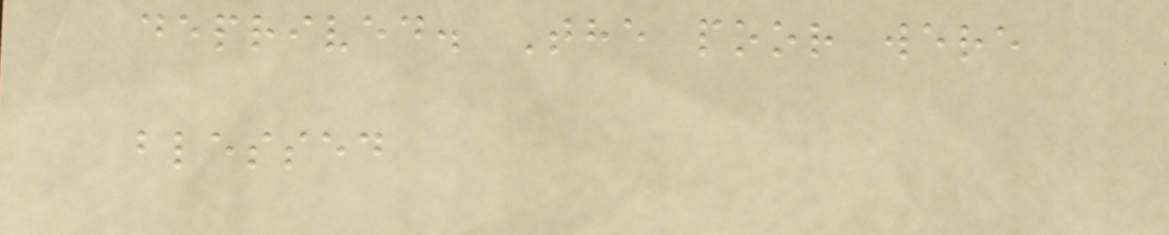deprived. The poor were
blessed
